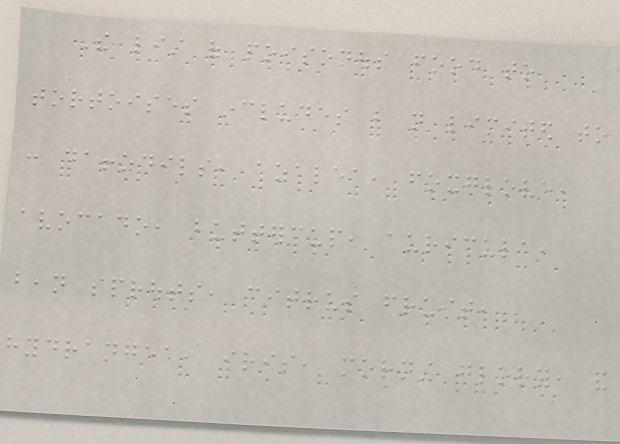The list of poisonous food to
tortoises includes but not limited to
: daffodils, azalea, foxglove,
avocado, buttercup, auricula,
bean sprouts, citrus fruit,
hydrangea, iris, morning glory, and
